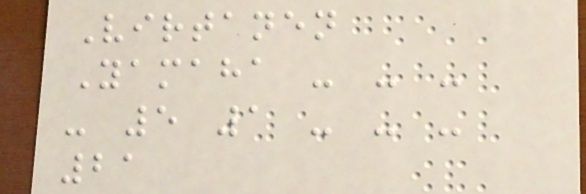Virtanen
Yamaha - - -
- 5 1 - - -
21
